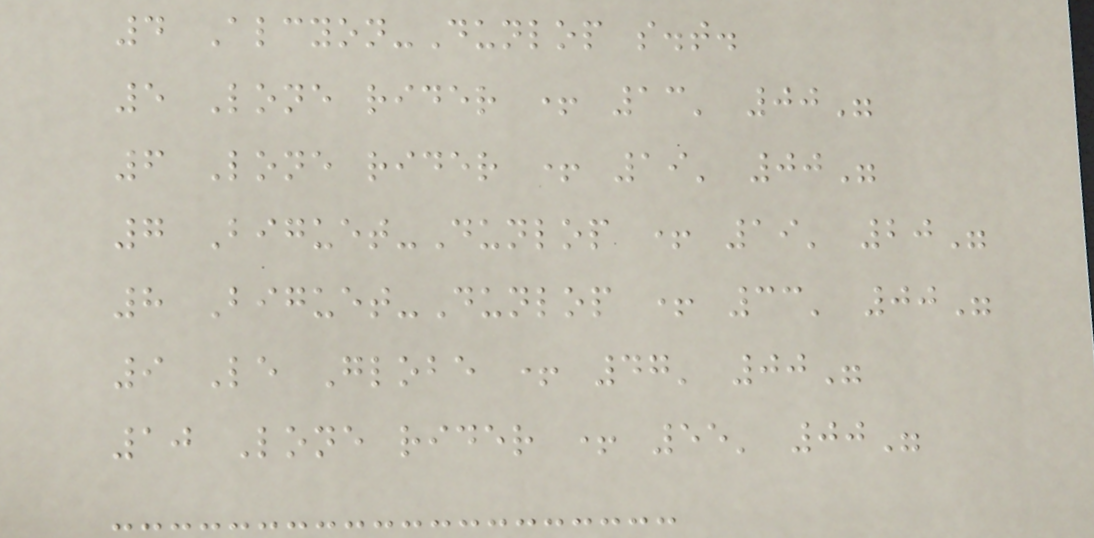4 Alcyon-Dunlop s.t.
5 Lone rider + 13' 00"
6 Lone rider + 19' 00"
7 Biguet-Dunlop + 19' 20"
8 Biguet-Dunlop + 33' 00"
9 Le Globe + 47' 00"
10 Lone rider + 55' 00"
